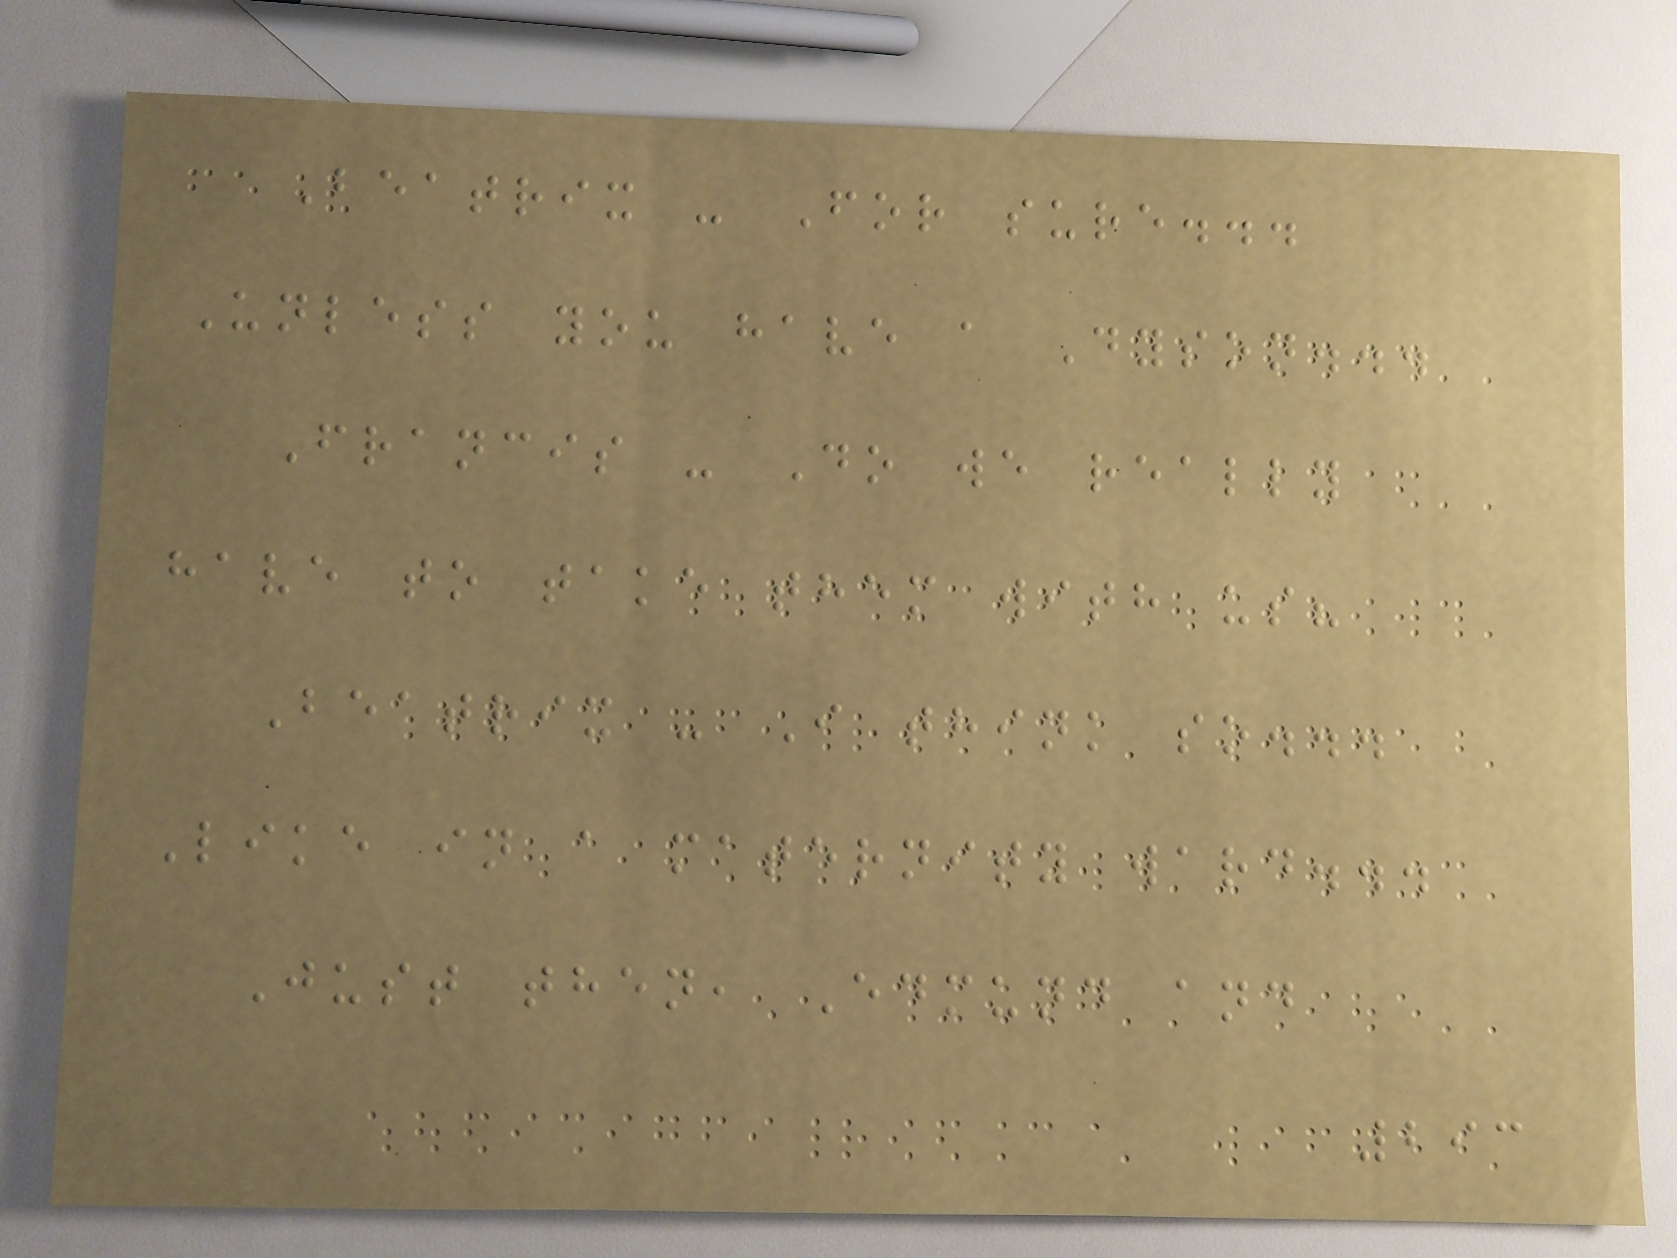Beatrix - For sure...
Unless you have a Dyson...
Francis - Do we really
have to take them with us?
Beatrix - I think so...
Like in a maternity ward...
Just then, Edmund and
293
